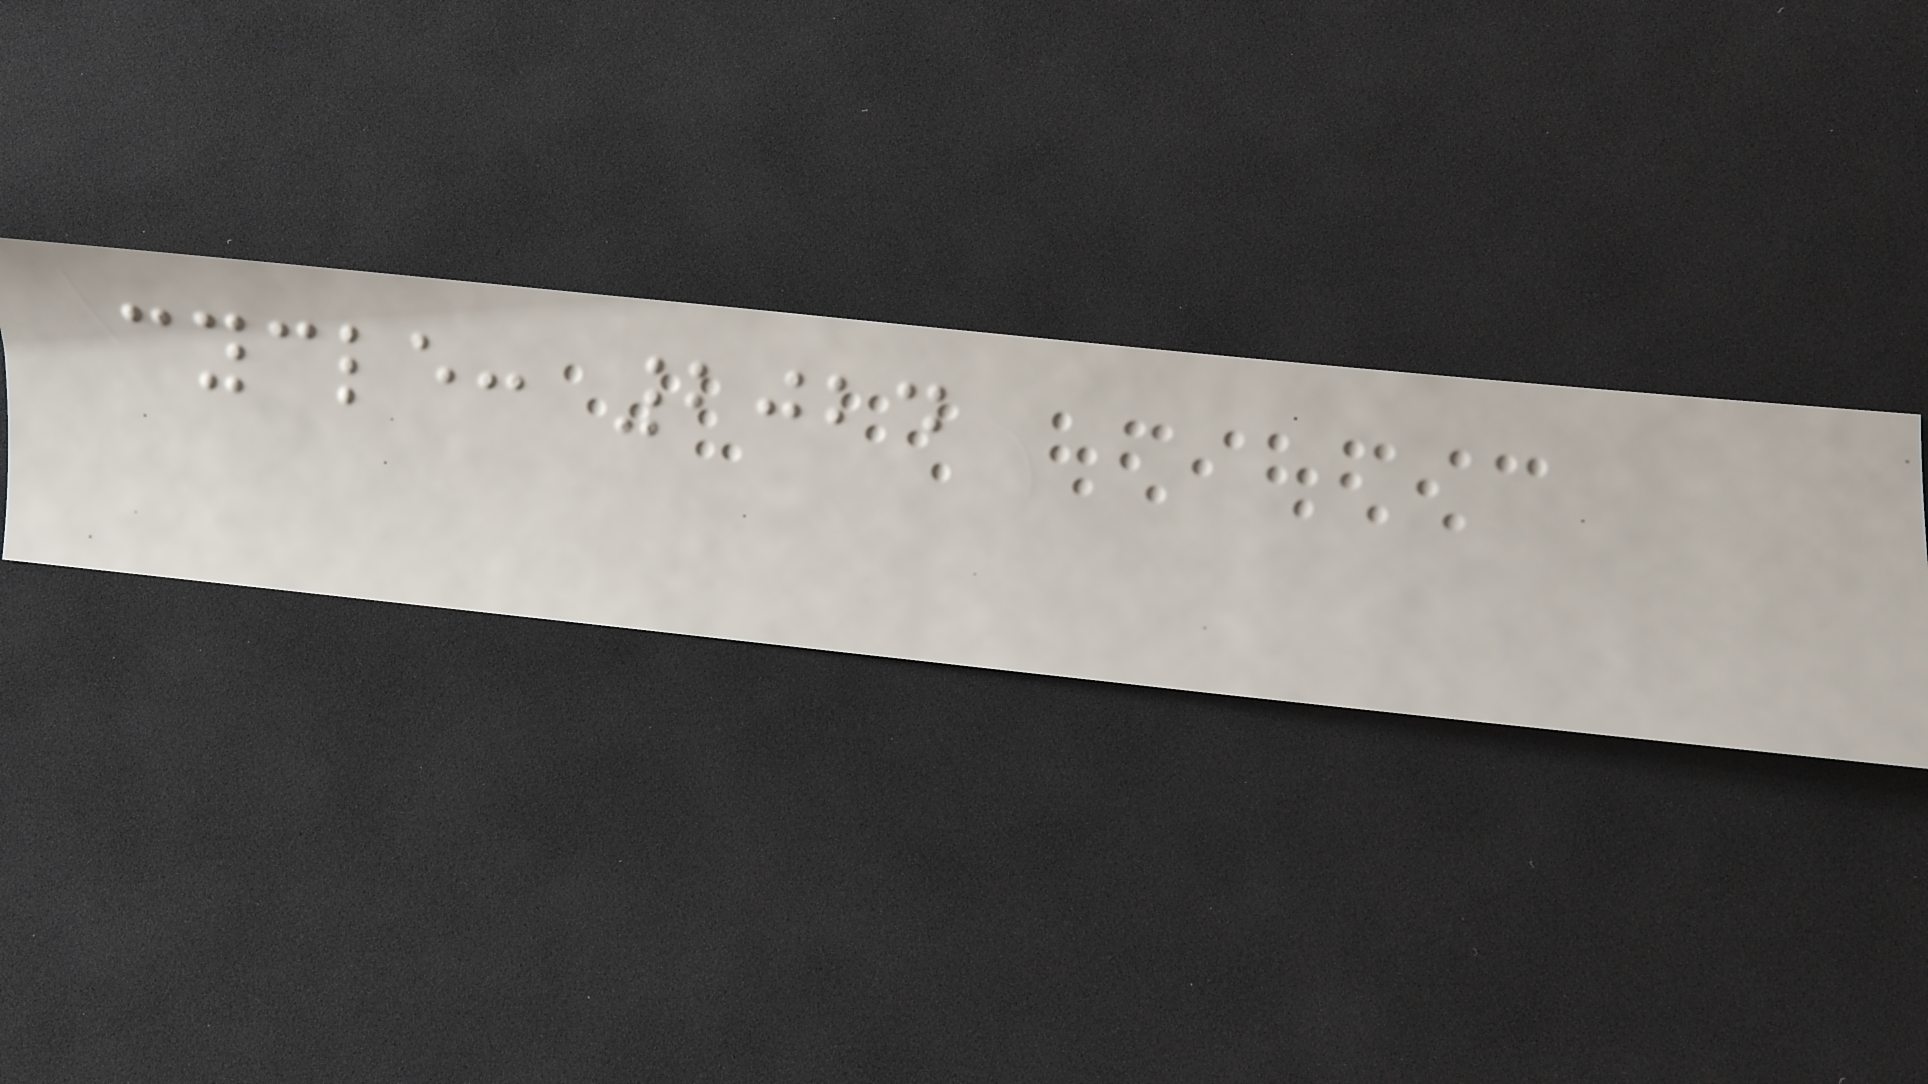cycle: 2024
